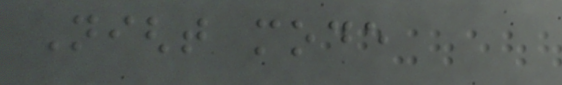Night mode
